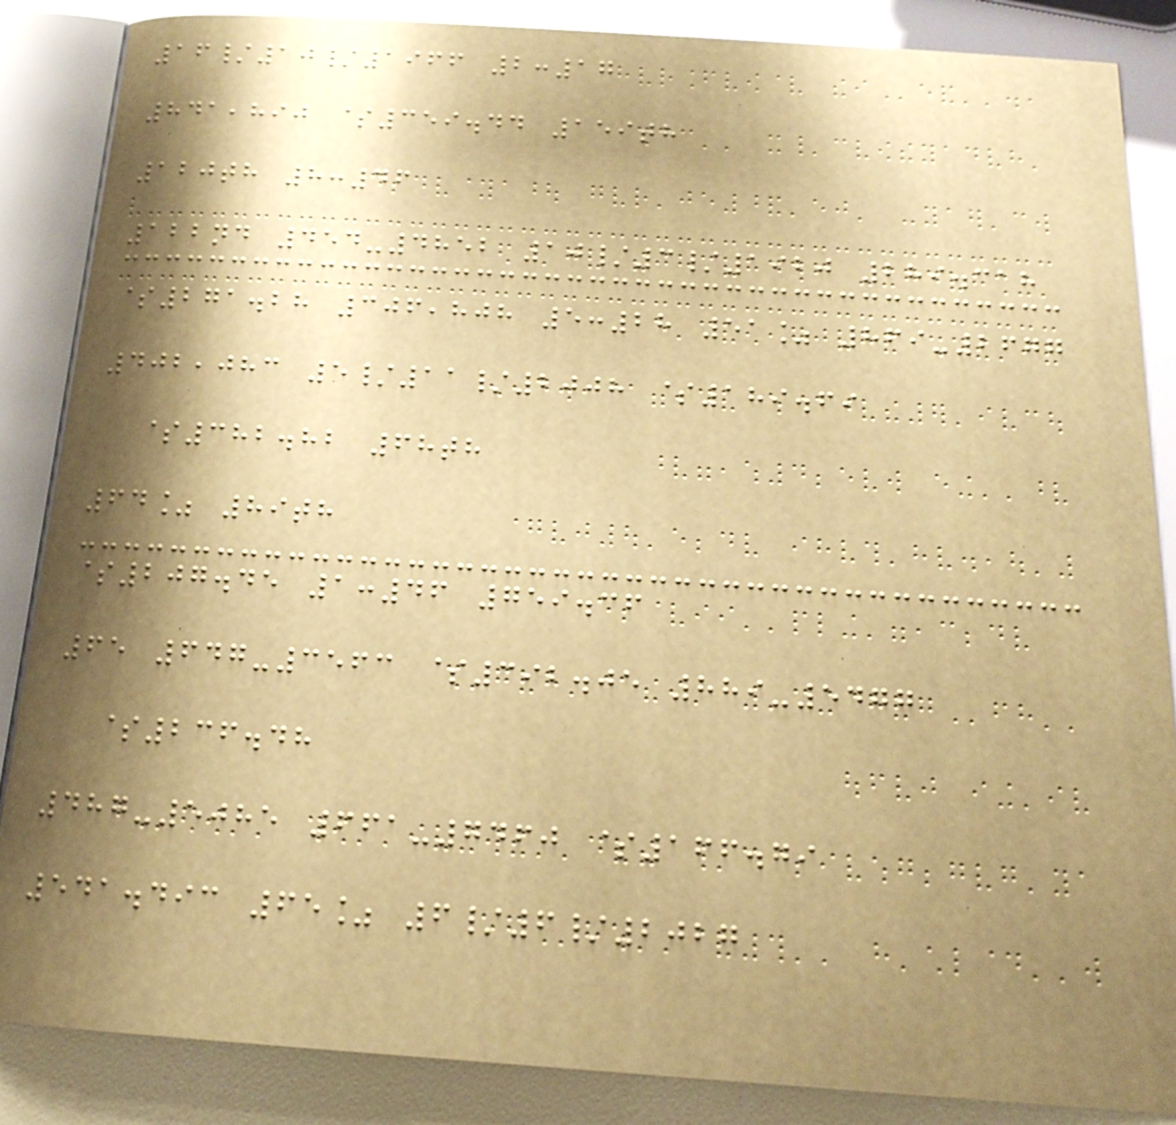16/10/1966 2:17
841,890 $359.44 159th
120th 8:46
122nd 454-4852 10/3/1920 289.318
$271.28 306,808 5:28 51% 869-2677
402,083 5/11/2008 $189.69
$382.82 68th
64% 89th
$207.45 1:46 759.36
65 647-3563 $392.05 889-5477
$236.48
487-5085 661-7460 $166.79
541.493 65% 6/6/2027
